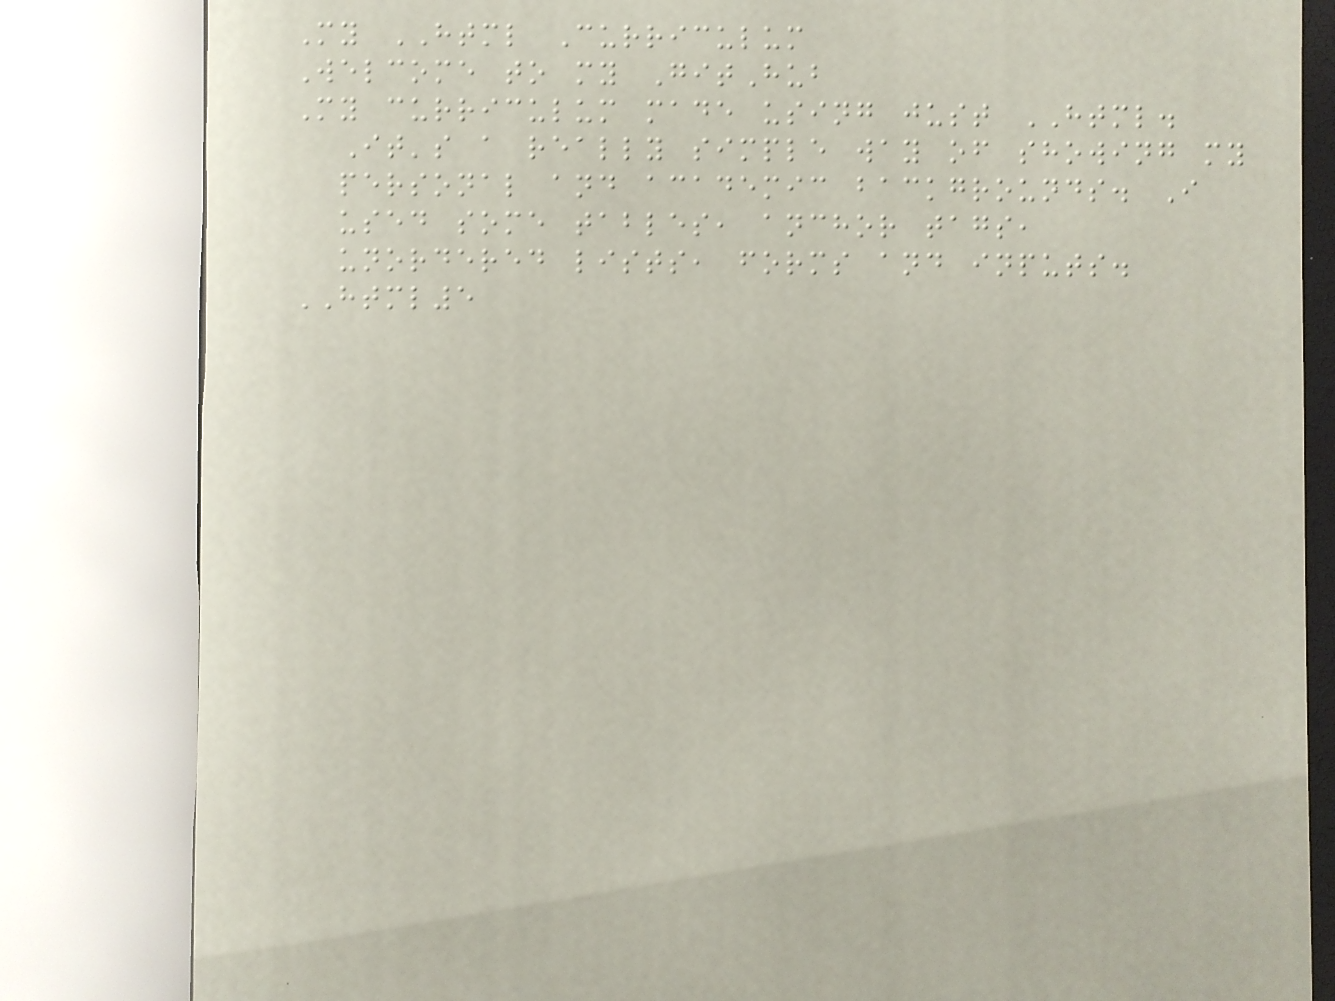My HTML Curriculum
Welcome to my GitHub
My curriculum made using just HTML.
It's a really simple way of showing my
personal and academic backgrounds. I
used some tables, anchor tags,
unordered lists, forms and inputs.
HTML5
